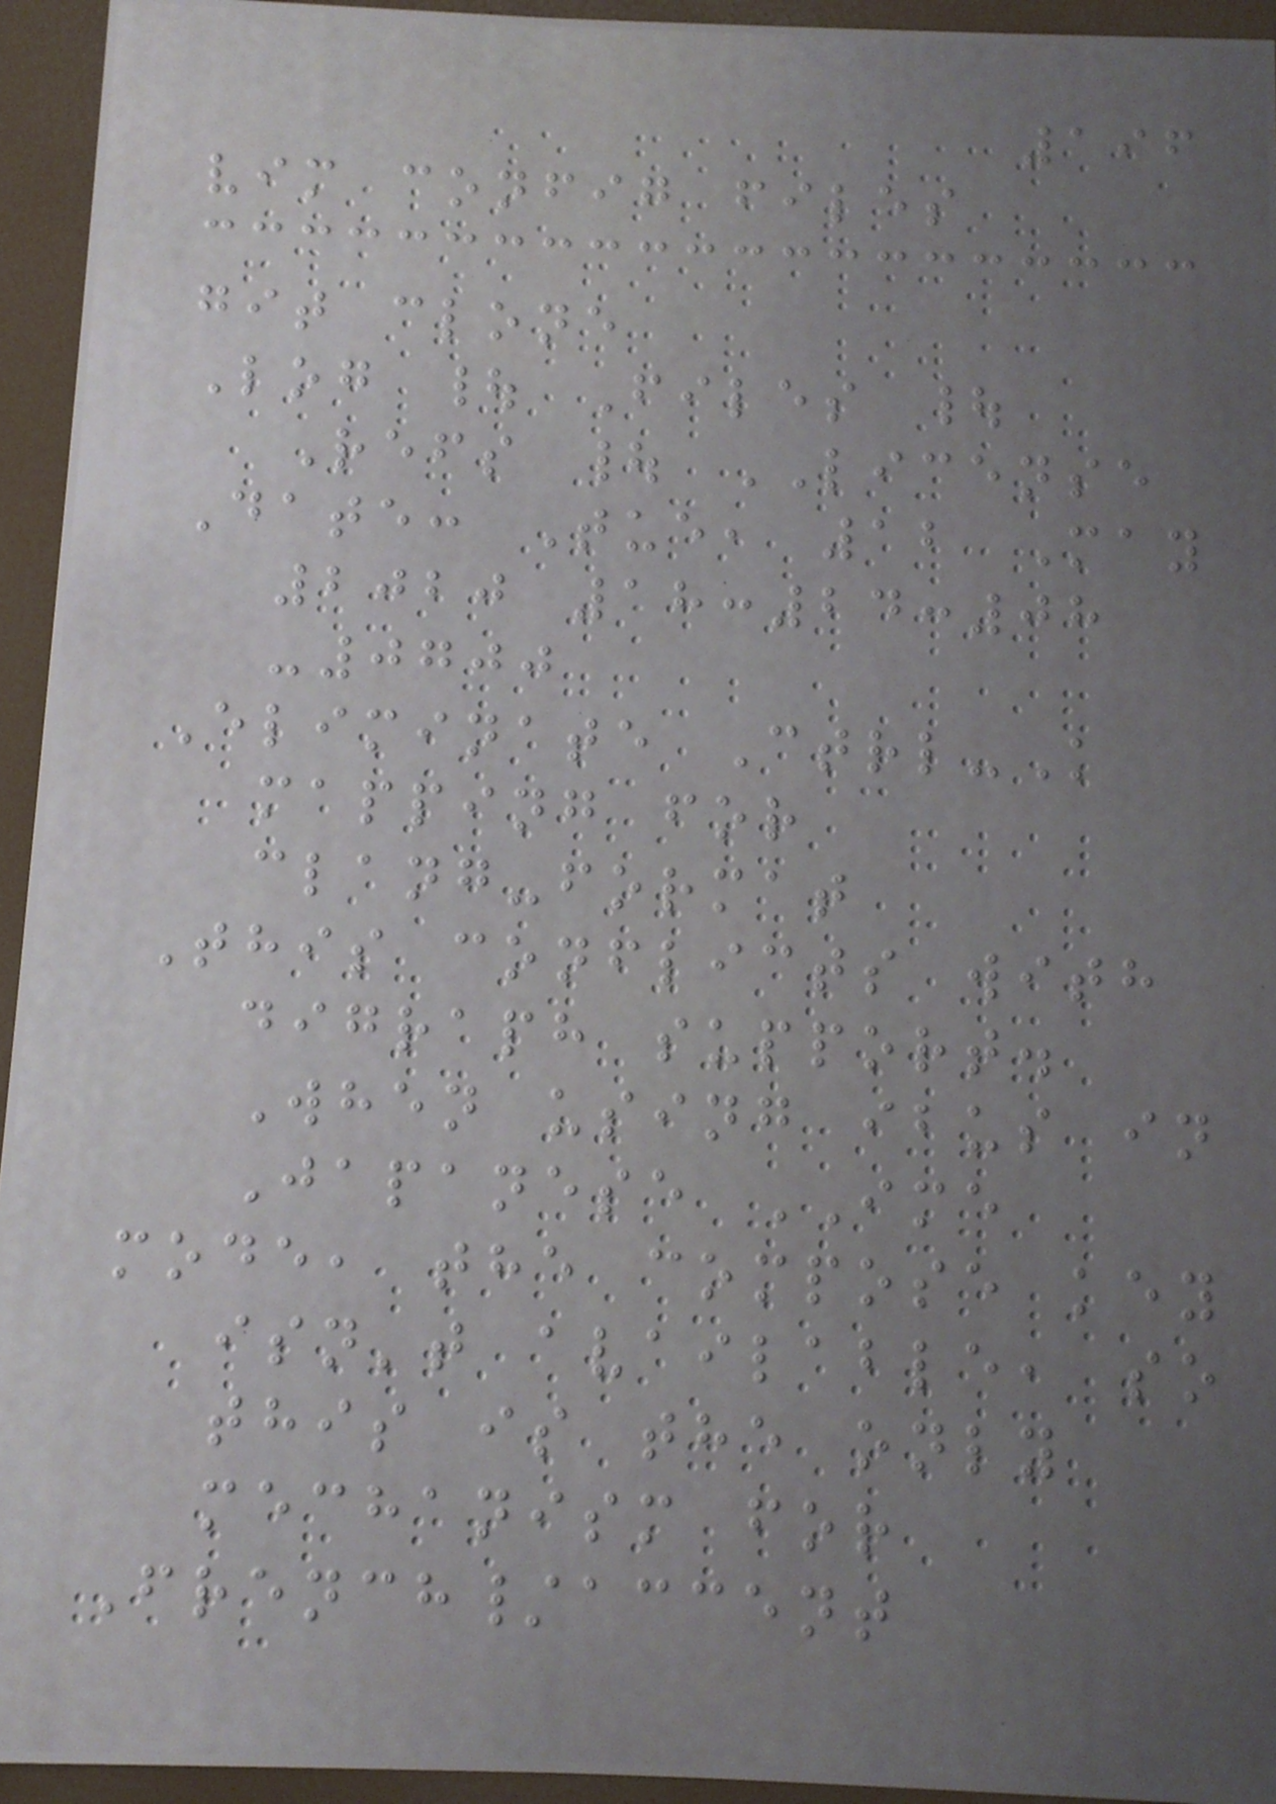196
vim config files
git clone
Log | Files |
Refs | LICENSE
Date: Tue, 12 May
2020 18:24:08
-0700
Eliminate Ctrl-K
mapping for
clang-format
This conflicts with
digraph support.
When using ibus in
Japanese IME
mode, the compose key
isn't available, so
this is the only
mechanism for
French/accent
